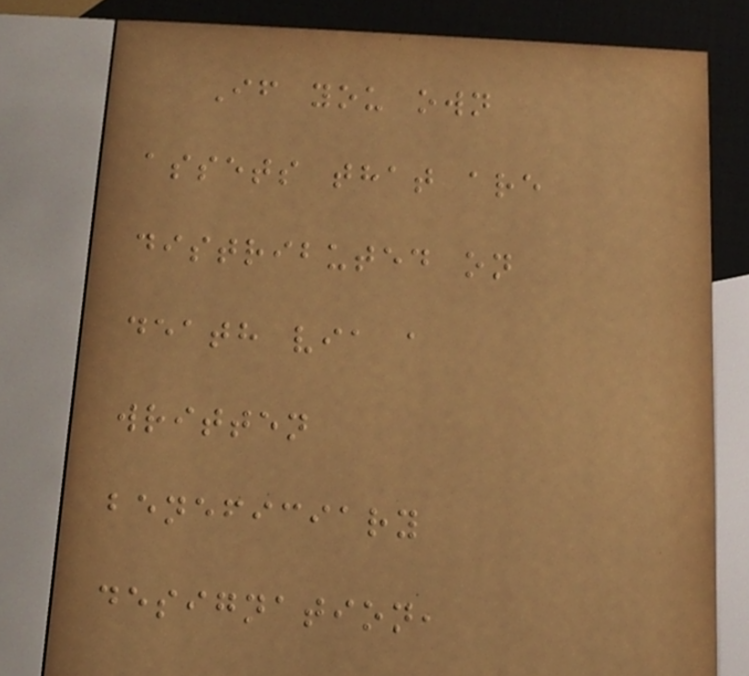If you own
assets that are
distributed on
death via a
written
beneficiary
designation,
